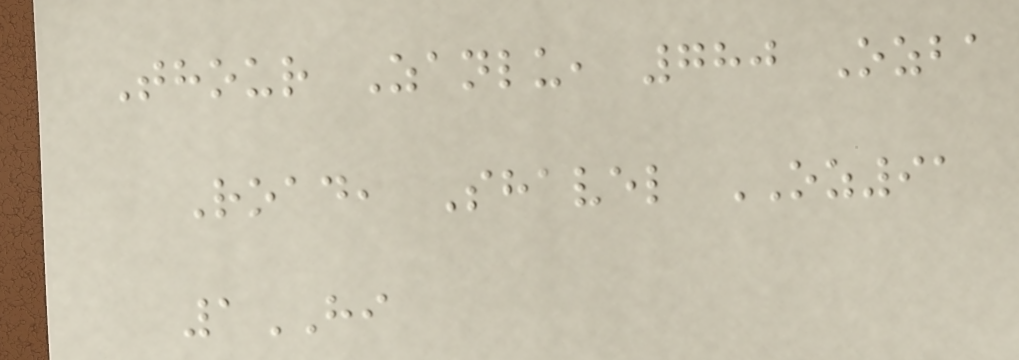Thour Zanlu, 780 Ozba
Road, Shavel OZ91
1HI
